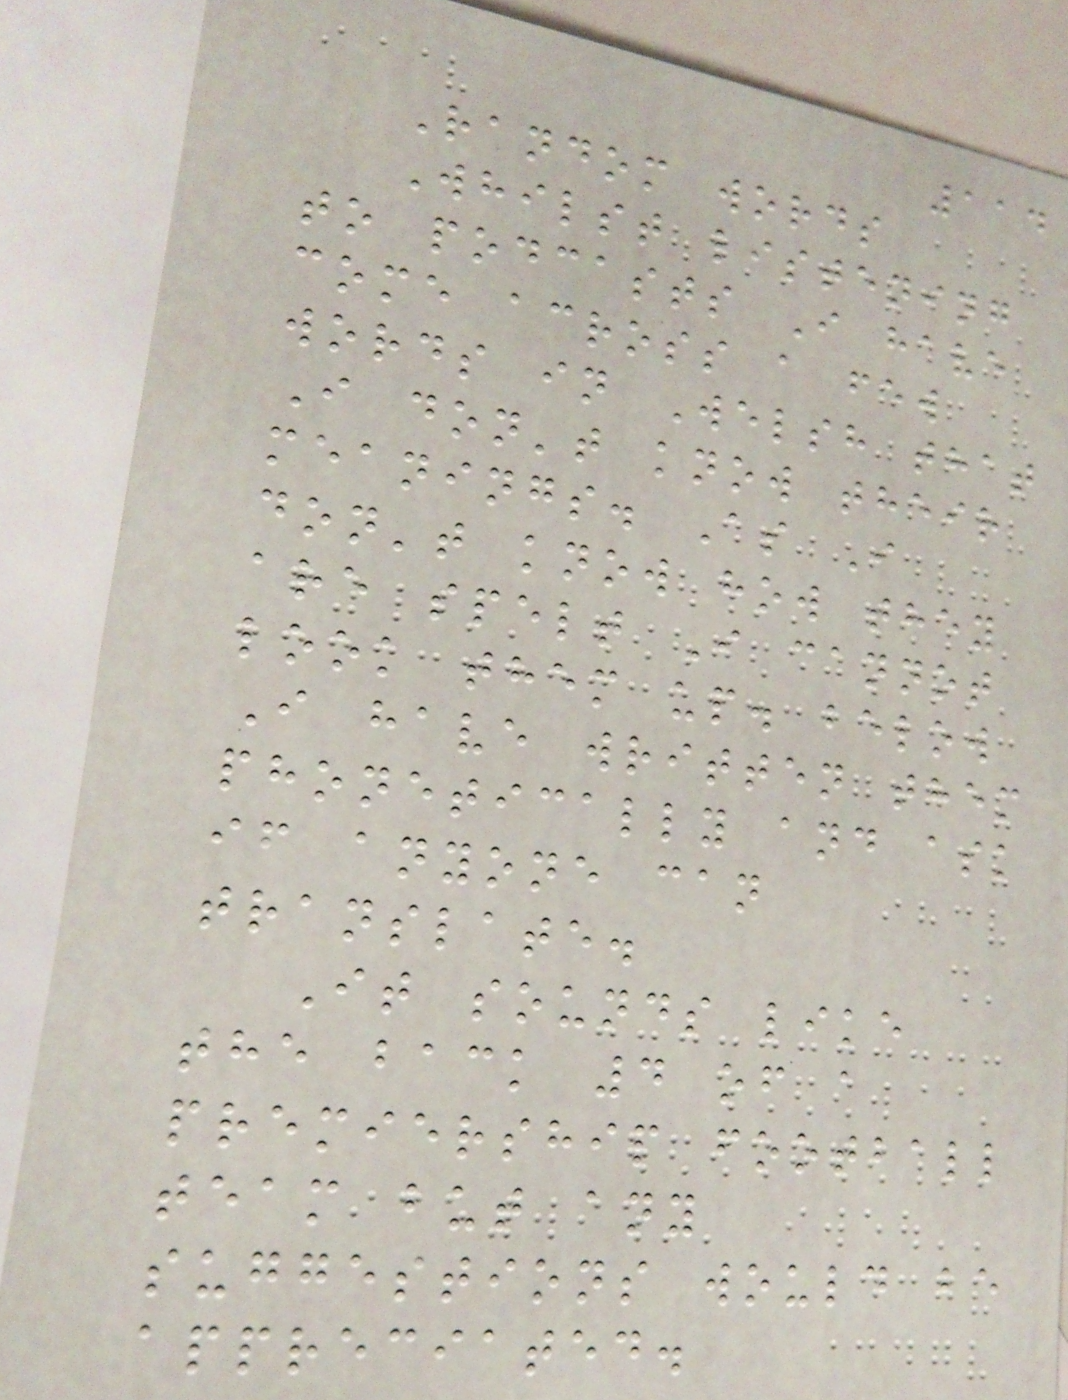114
Random words
Whilst listening
to podcasts I have
come across a few
words in Welsh that
I don't know their
meanings. As I
don't know how they
are spelt I cannot
look them up. below
I have written them
phonetically and ask
if anyone can
translate.
It sounds like
the back 4 of a
premiership football
team but any
suggestions would be
appreciated.
